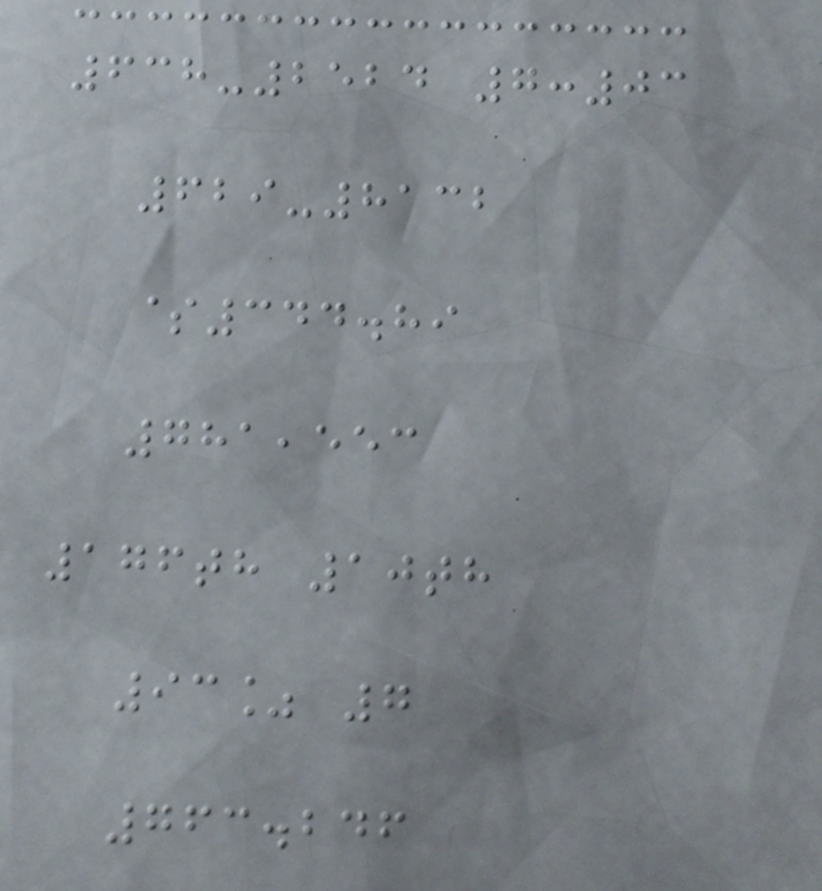638-2524 7:03
629-8132
$344.89
781,553
176th 10th
93% 7
763.246
